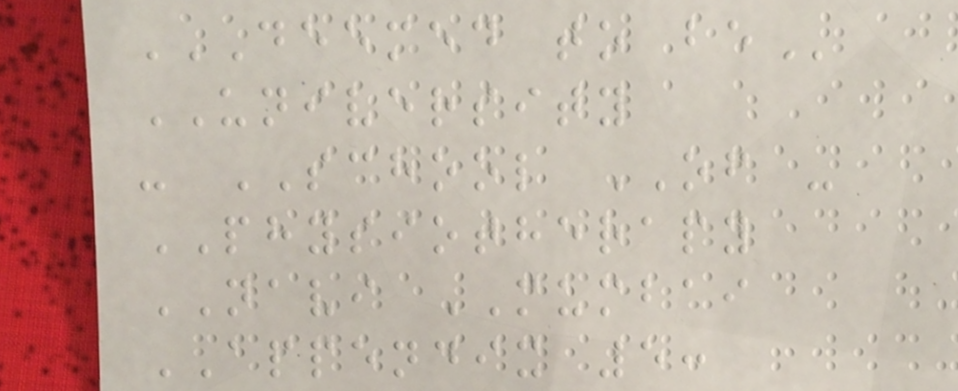DEEMED TO BE
UNIVERSITY
- SCHOOL OF -
PHYSIOTHERAPY
NAVI MUMBAI
APPENDIX 5:
